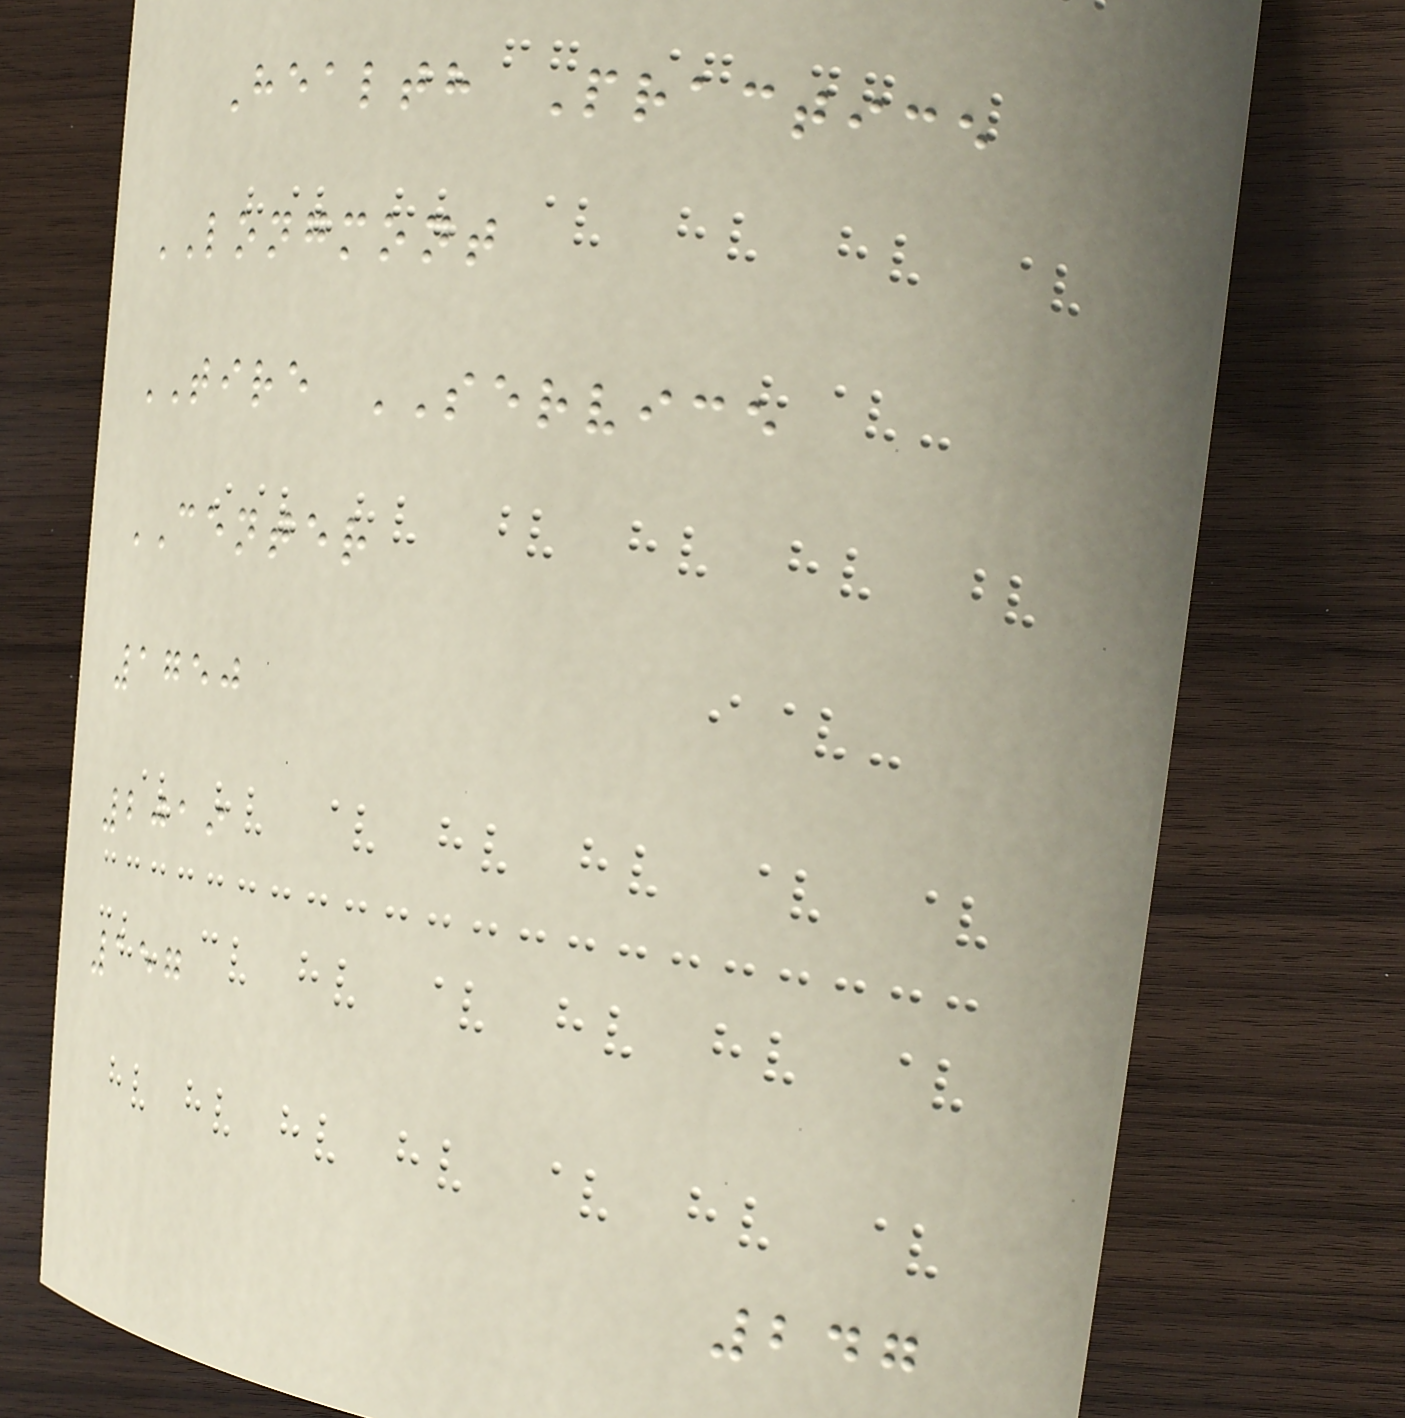Health Practice
LONGMONT
TIRE SERVICE
CENTER
1750
2019
157
247
